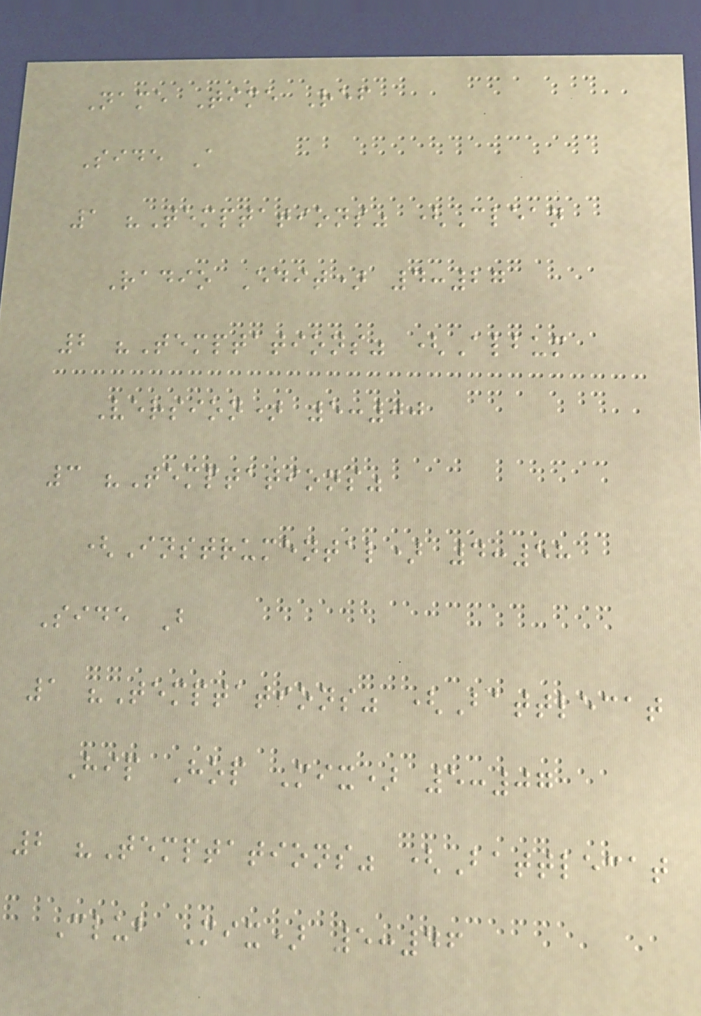Name Time Ref
Side A
1 "Temptations" (Clean
Radio Edit) 4:27
2 "Temptations" (Album
Version) 5:00
3 "Temptations"
(Instrumental) 4:58
Side B
1 "Temptations" (Battlecat
Hip Hop Mix) 5:07
2 "Temptations" (Battlecat
Club Mix) 5:46
